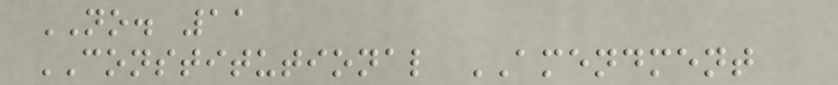NO. 11
CONSTITUTIONAL AMENDMENT
